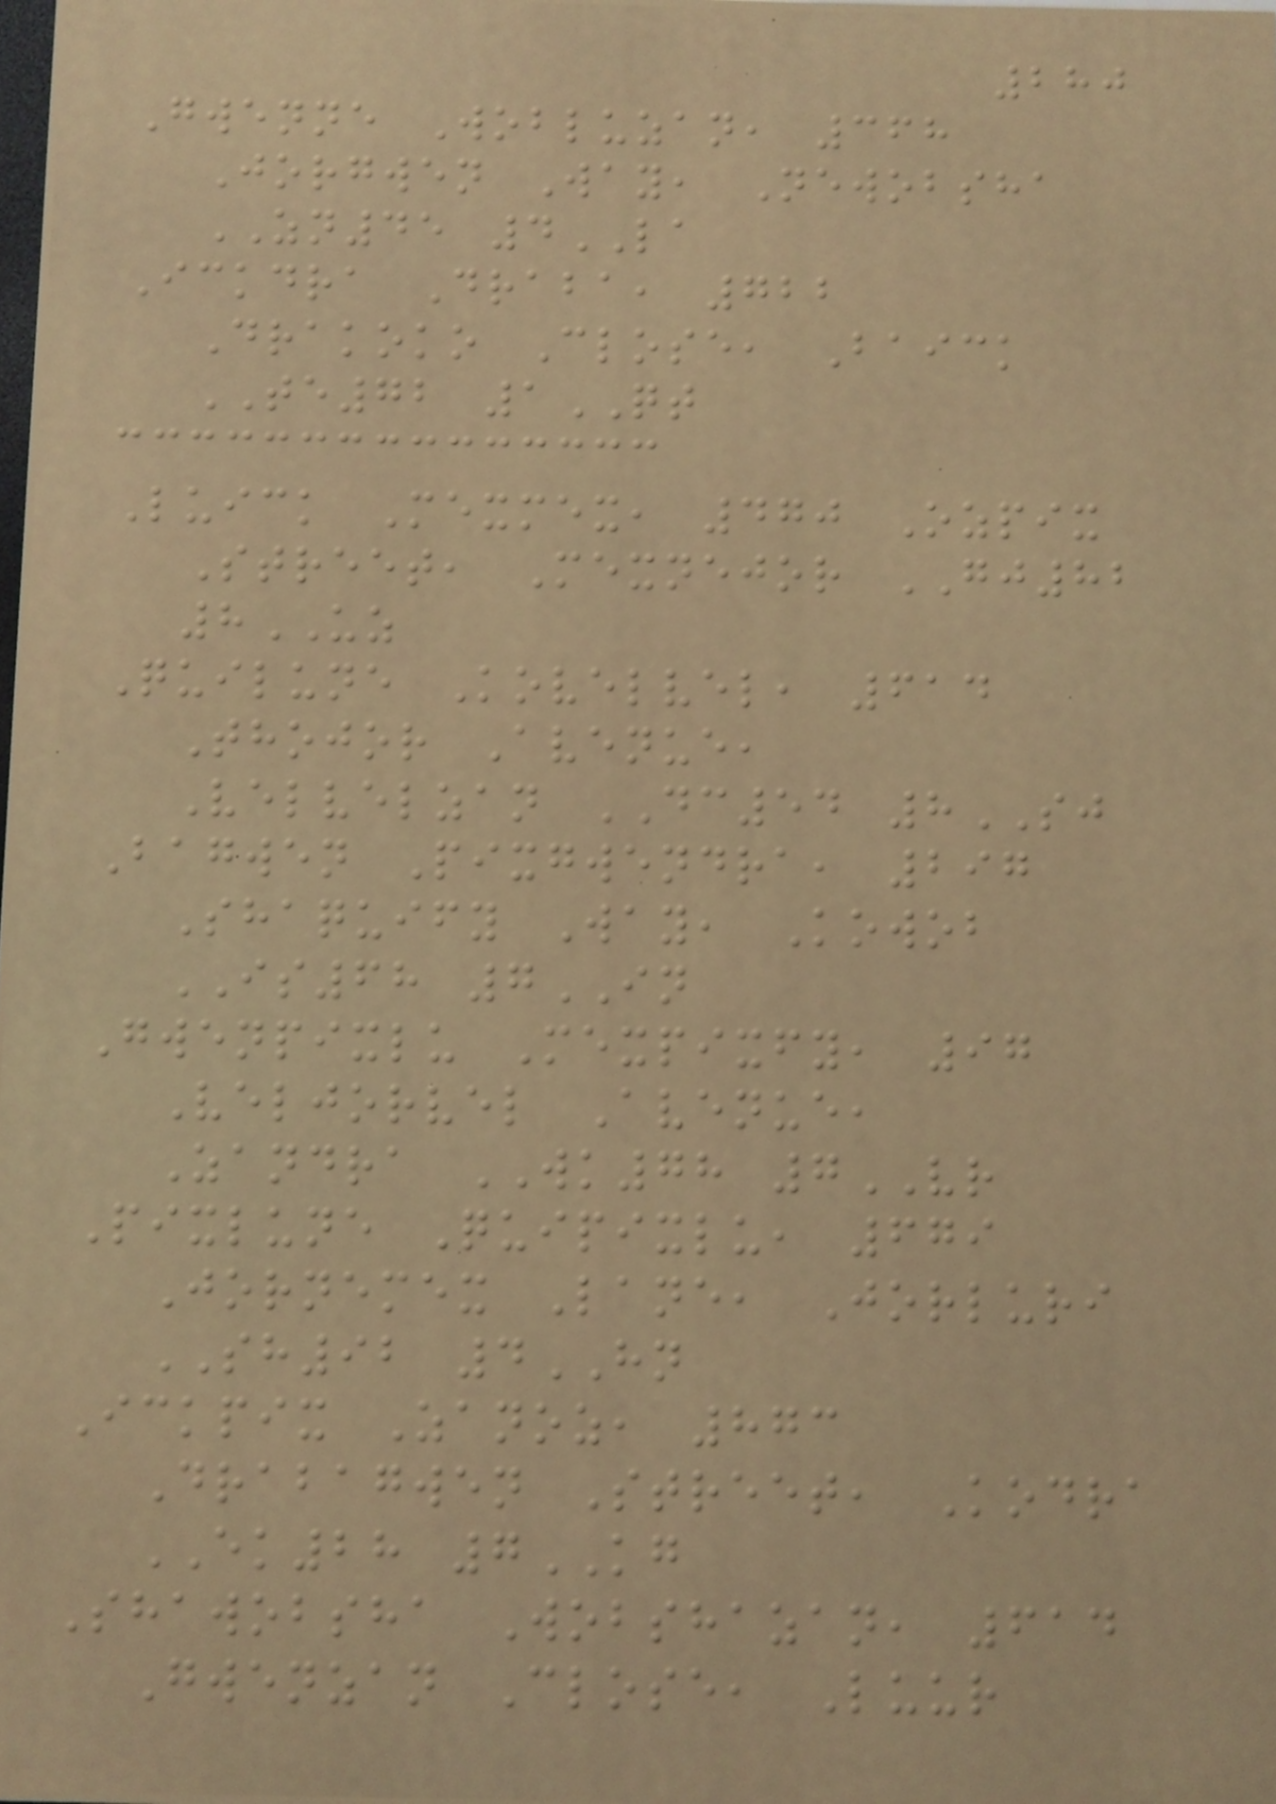280
Gwenne Wobluzan, 368
Jorgwen Way, Newobsha
ZN45 4LA
Ickdra Draba, 722
Drakoko Close, Baick
TE72 1QT
Luick Mexmex, 470 Ozpix
Street, Mexnejor GJ82
8UZ
Quilune Kovelvel, 614
Thojor Avenue,
Velvelzan DC54 8SJ
Bagwen Pixgwendra, 297
Shaquify Way, Kowob
IS68 7IN
Gwenpixlu Mexpixfy, 97
Veljorvel Avenue,
Zandra WK78 7VR
Pixlune Quipixlu, 679
Jornemex Lane, Jorluri
SH92 4HN
Ickpix Zanoz, 873
Drabagwen Street, Kodra
EK28 7KG
Shawobsha Wobshazan, 614
Gwenzan Close, Luur
